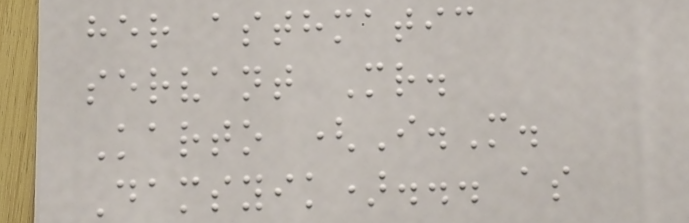her asthmatic
servant Mr.
Karto (I.M.
Damsyik)... as
